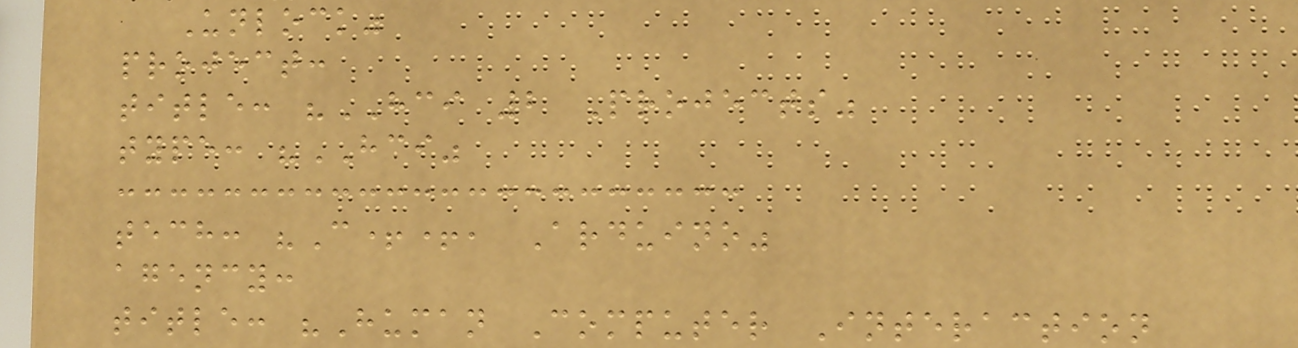Unlock"
project:
title: "HCI 2 Projects"
type: "HCI"
tech: "C++, Arduino"
agency:
title: "Human Computer Interaction
